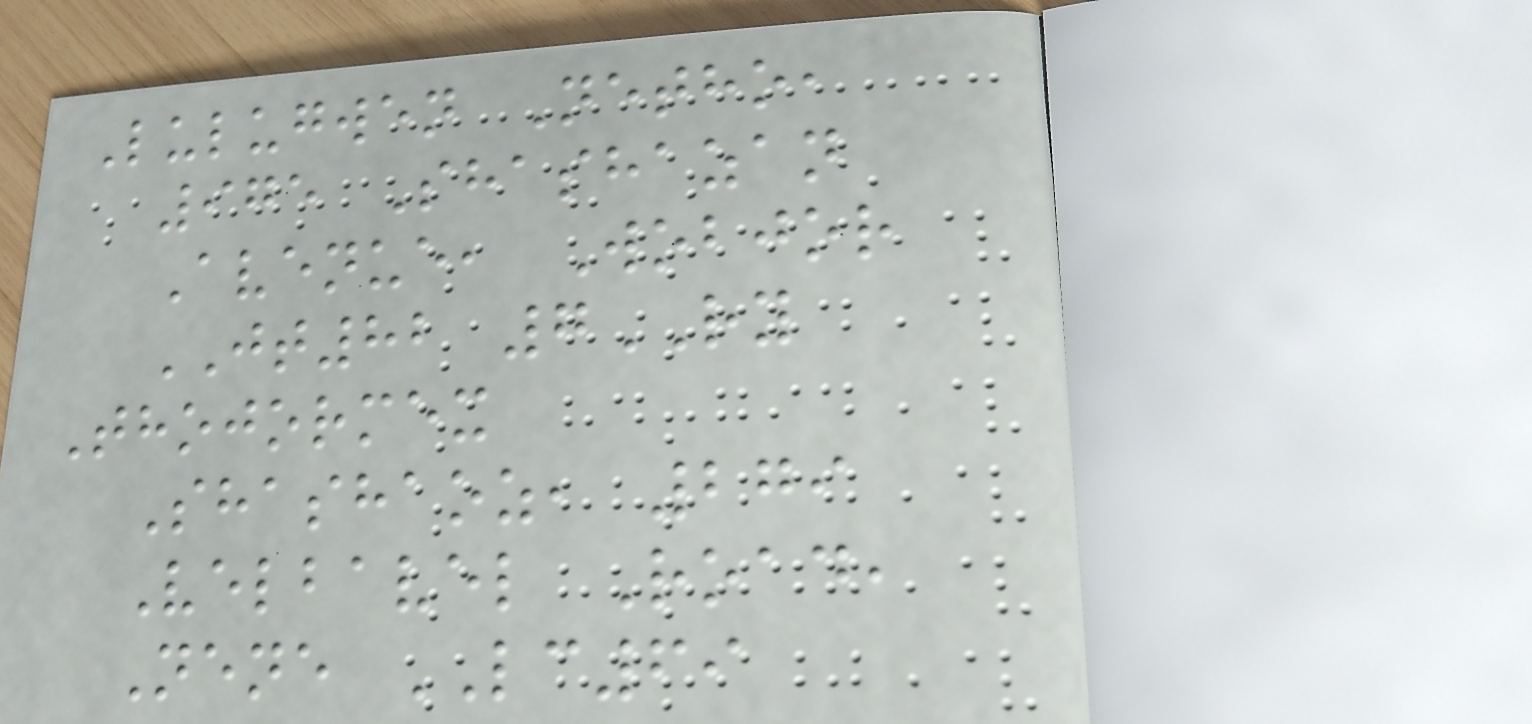Lulugwen Netho,
975 Shashazan
Avenue, Wobjor
JT82 7RY
Thojormex
Shashaoz, 279
Velbavel Road,
Nene LC69
